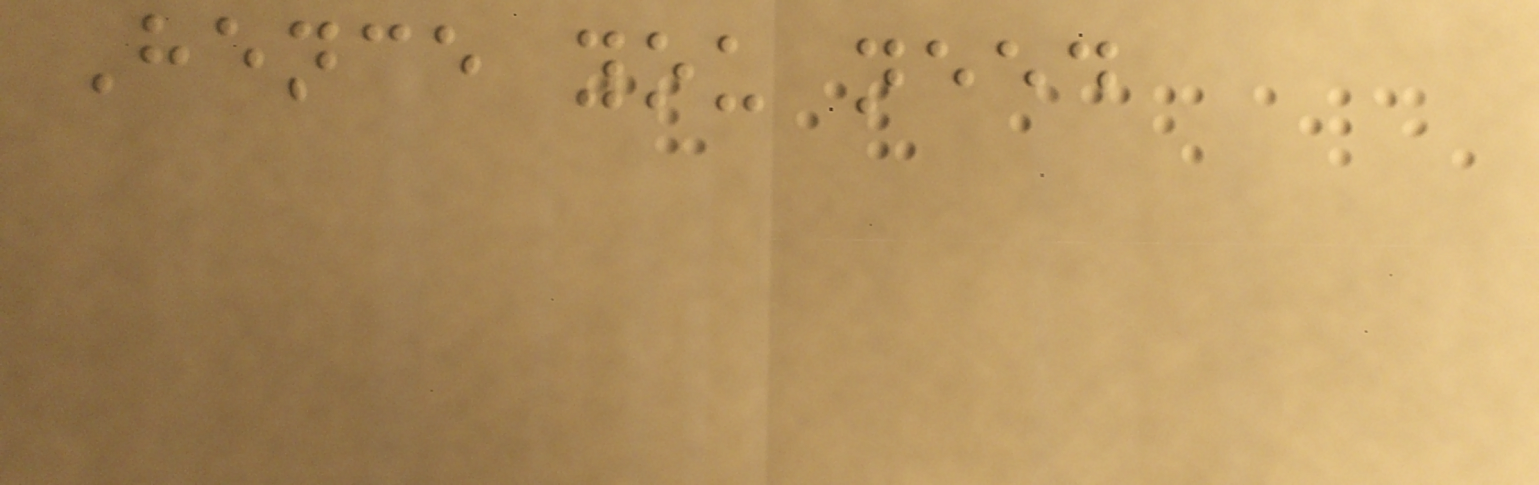Hence you need
